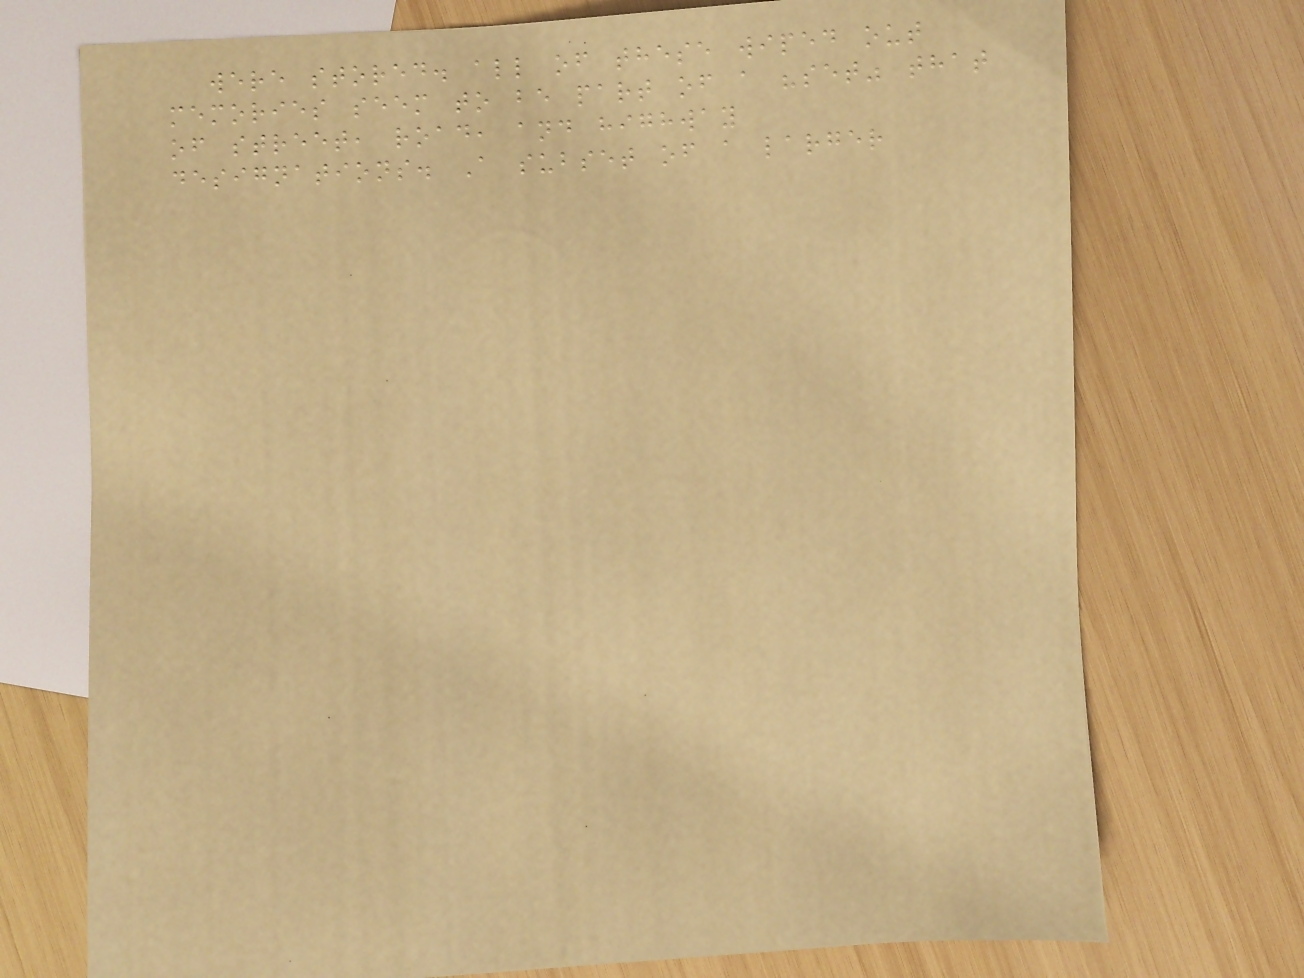were stored. all of these wiped out
memories seem to be part of a "set" that
of street, road, and highway
designations. A subset of a larger
